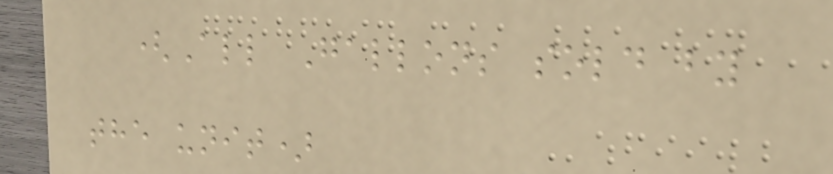(All Gallons sold by
the unit)
